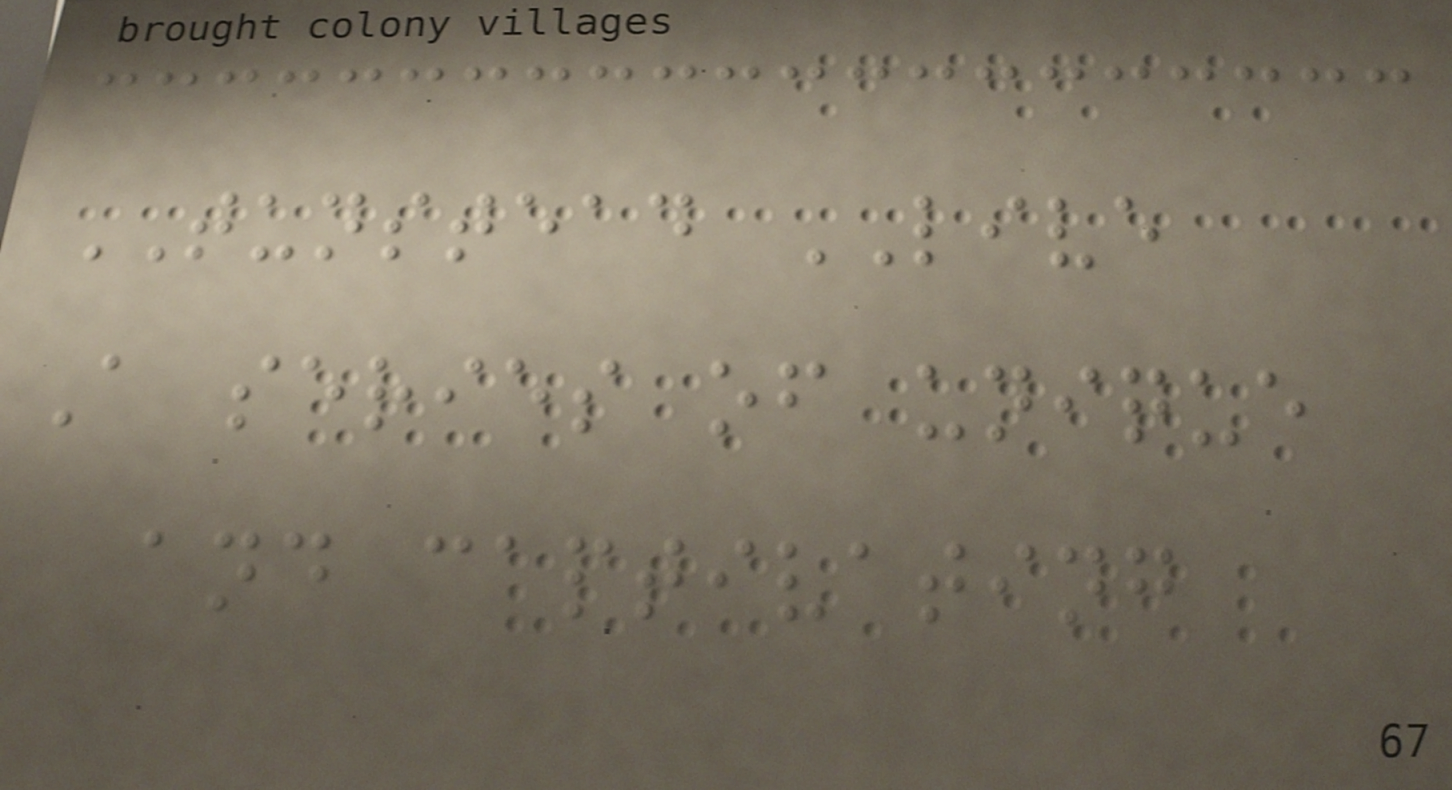TUNSTEAD LIVE
A series of unique
and captivating
